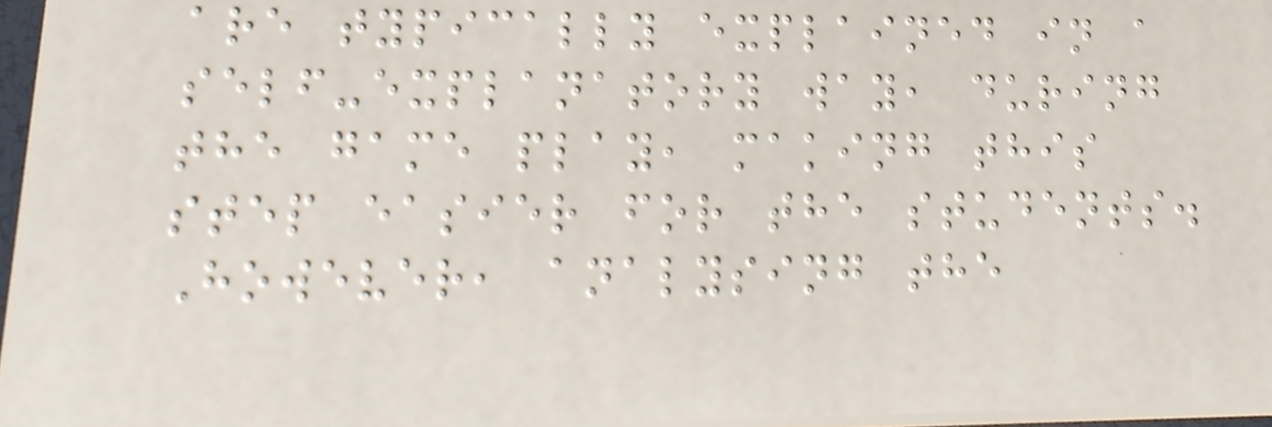are typically explained in a
self-explanatory way, during
the game play, making this
step easier for the students.
However, analysing the
